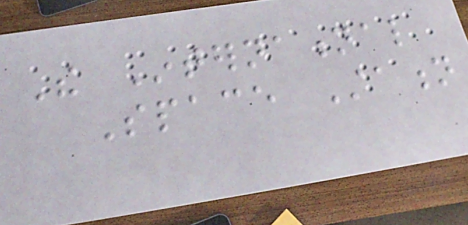The International
Space Station
